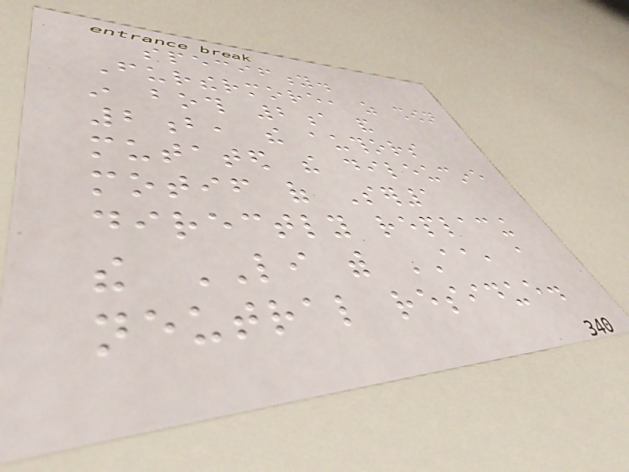specifity.
Furthermore, as shown
in both 2a and
2b, the authors
mutated the dileucine
motif of Ser1
directly replacing
the LI with AA, a
neutral residue.
